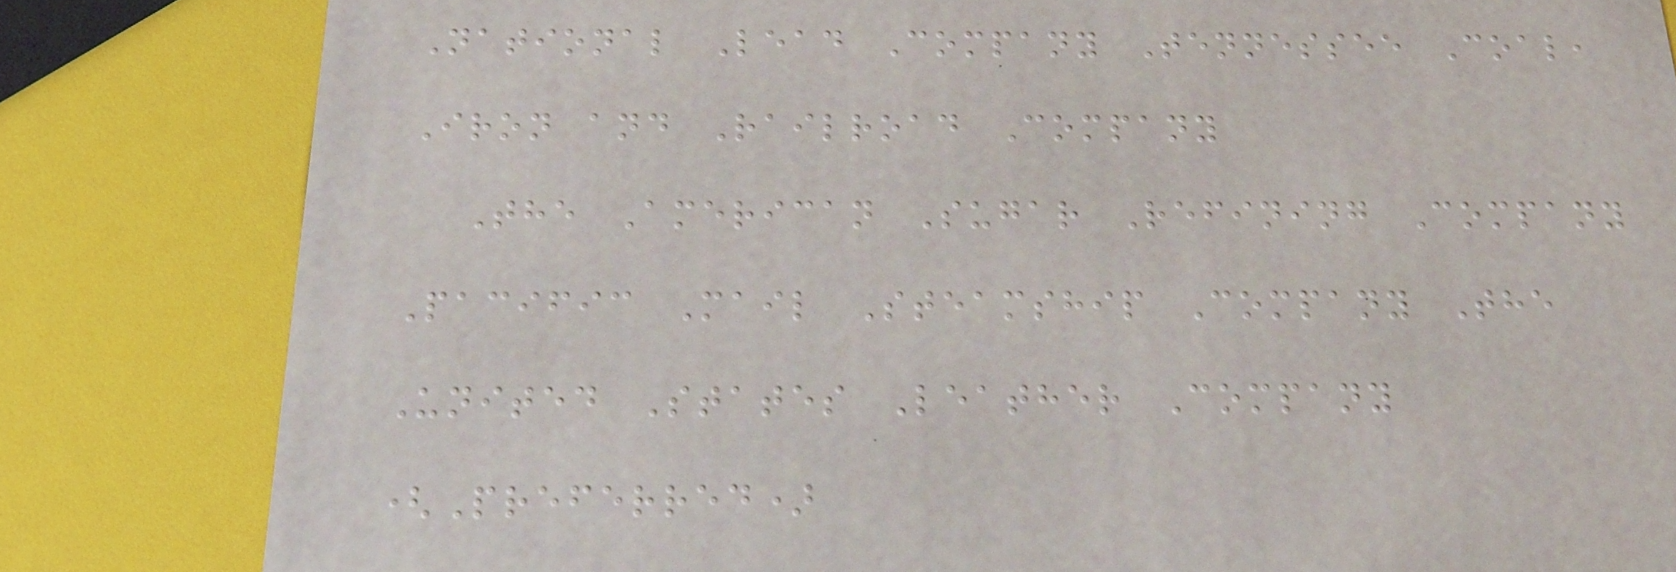National Lead Company Tennessee Coal,
Iron and Railroad Company
The American Sugar Refining Company
Pacific Mail Steamship Company The
United States Leather Company
(Preferred)
